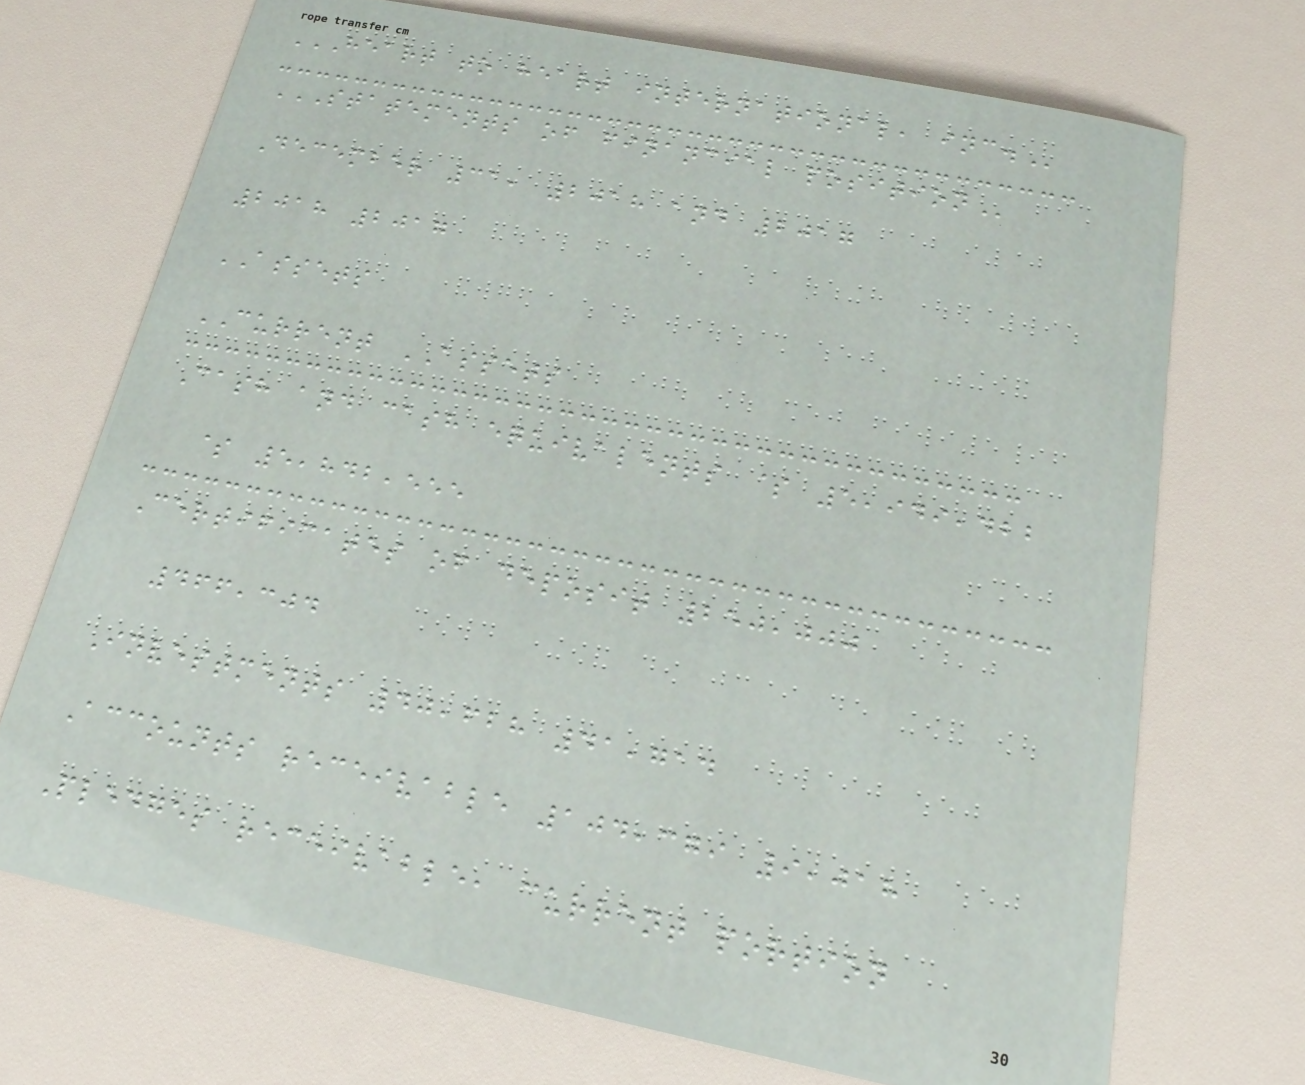HEART TO HEART INTERNATIONAL, INC.
STATEMENTS OF FINANCIAL POSITION
December 31, 2018 and 2017
2018 2017
ASSETS
CURRENT ASSETS
Cash and cash equivalents $ 5,949,422
$ 5,842,555
Certificates of deposit 250,000
466,304
Investments 40,628 41,714
Accounts receivable 104,379 9,018
Pledges receivable, current portion
